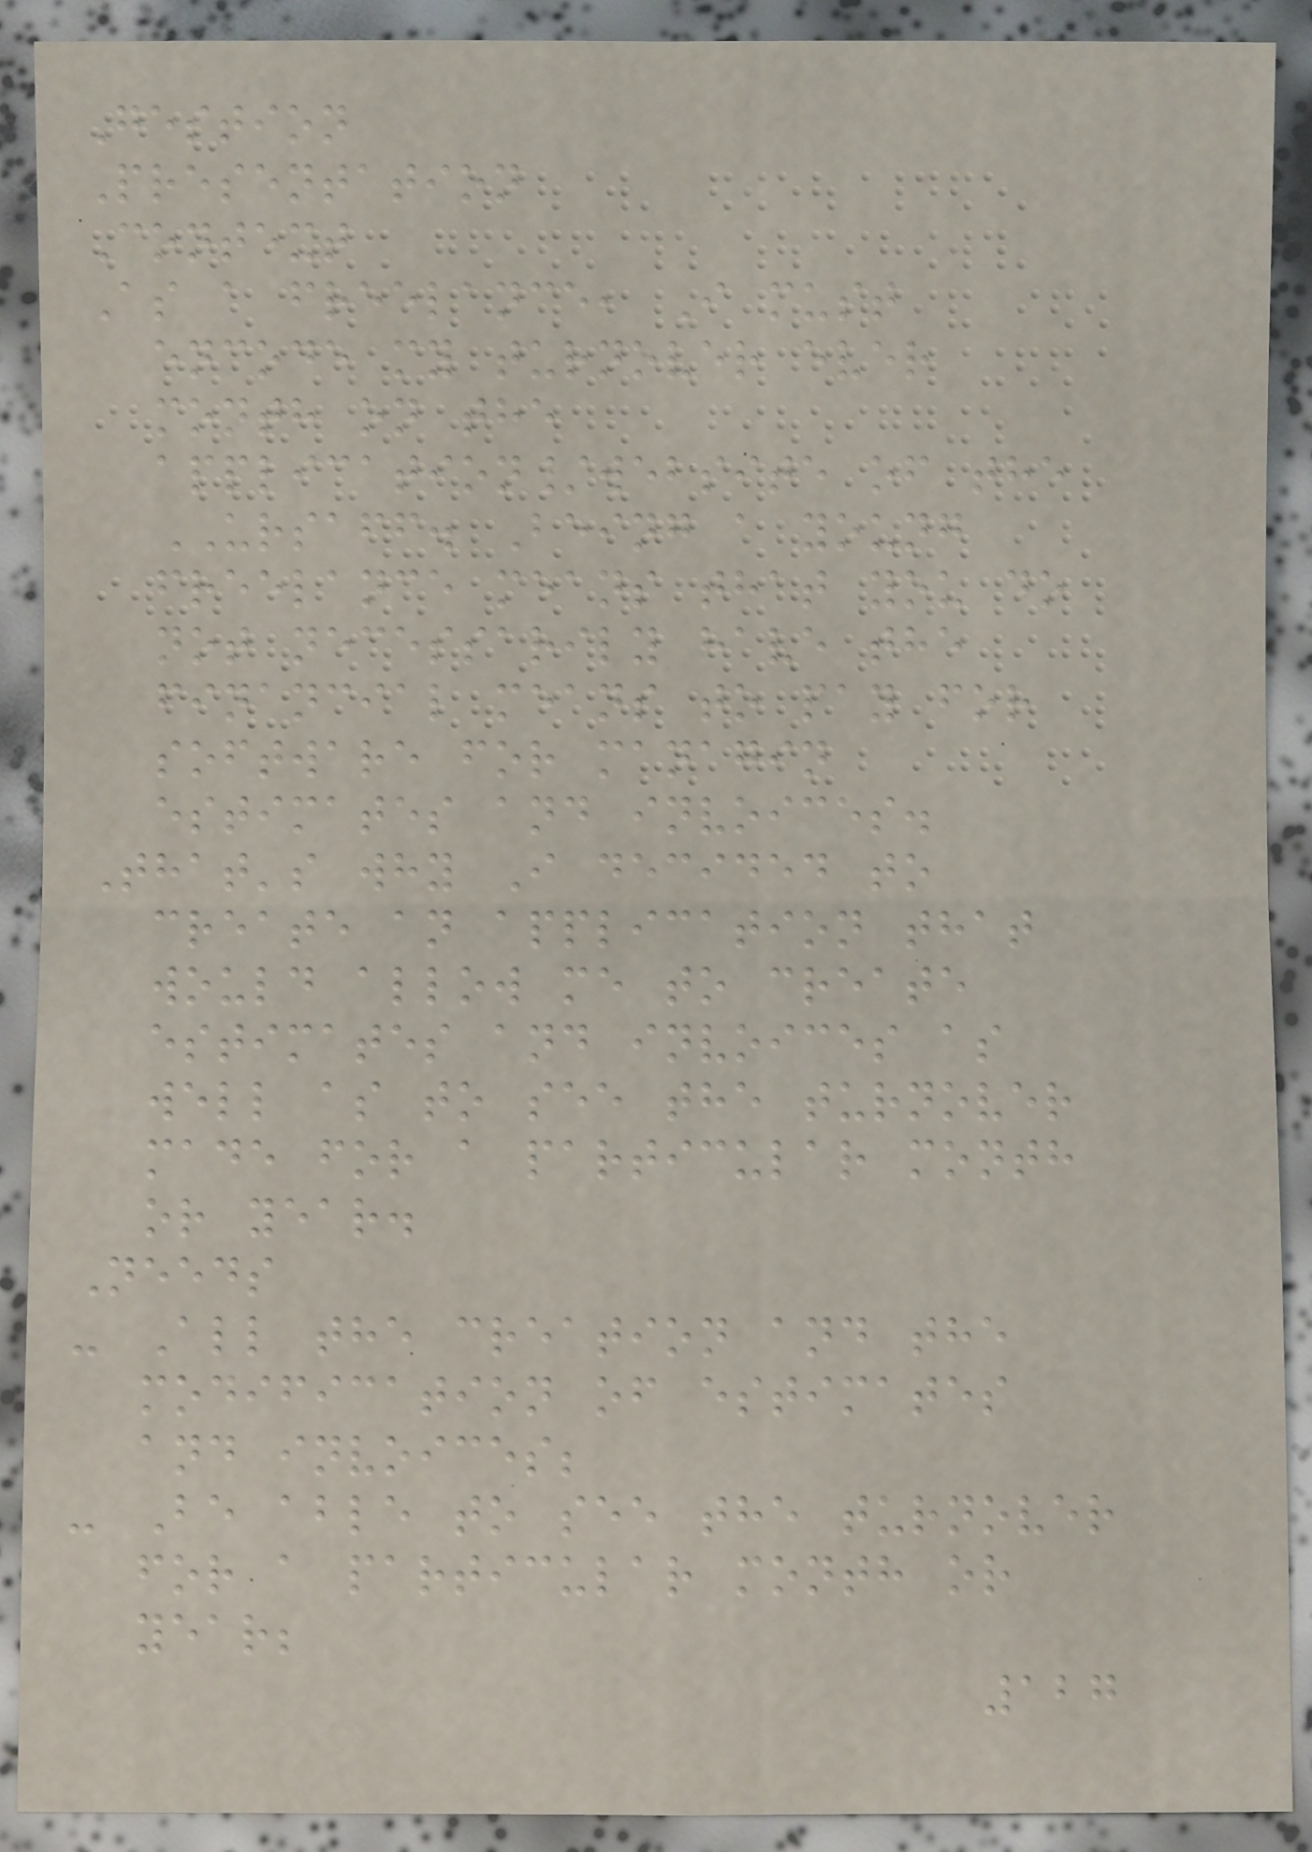Gestion
Presentation
Context
As a freelance, I must
encode my turnover ever
month on the
application/website of the
URSAFF. Being a young
freelance means that you do
not necessarily have the
financial means to pay for
software for managin
estimates and invoices.
That's why I decided to
create an application that
would allow me to create
estimates and invoices as
well as to see the turnover
made for a particular month
or year.
Needs
- All the creation and the
modification of estimates
and invoices;
- Be able to see the turnover
for a particular month or
year;
127
